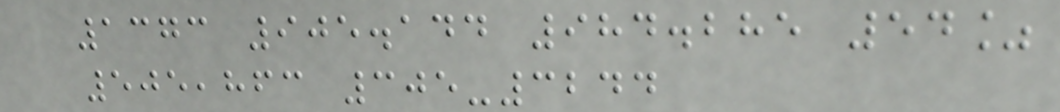1373 905.144 984.285 54%
505,863 305-3244
